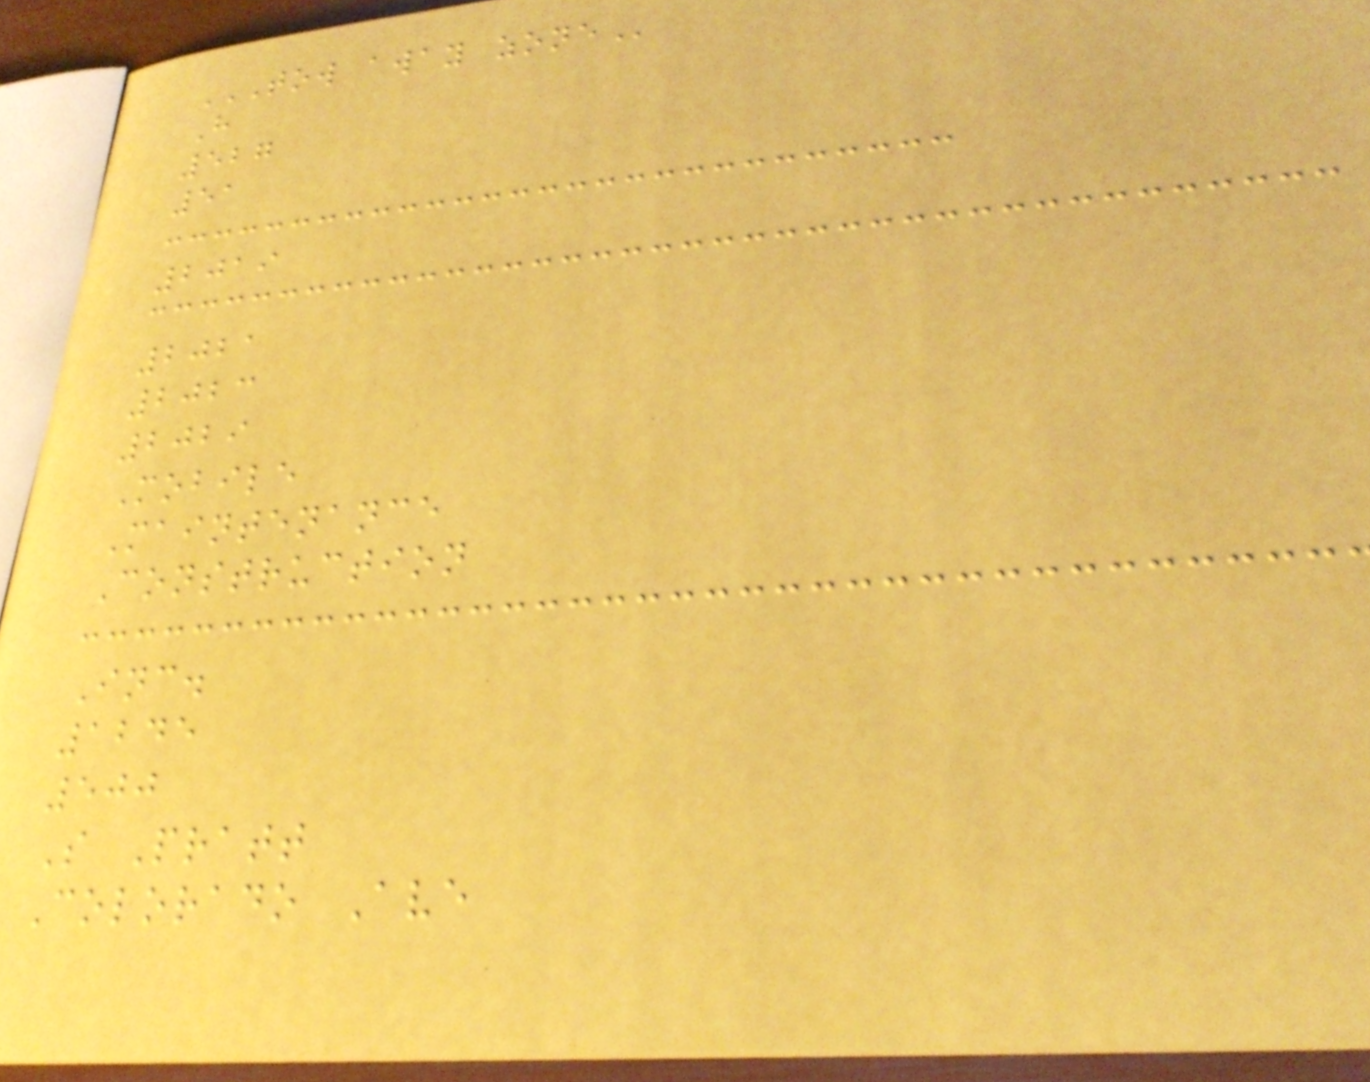TOW AWAY ZONE
H
527
51
2019
2021
2023
2029
Mobile
Maintenance
Construction
Inc.
1245
500
S Pratt
Colorado Ave
